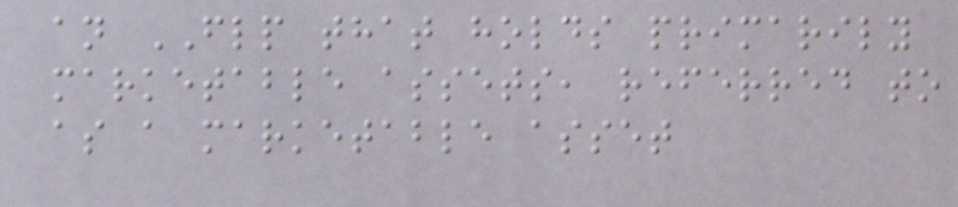an FLP that holds primarily
marketable assets, referred to
as a marketable asset
